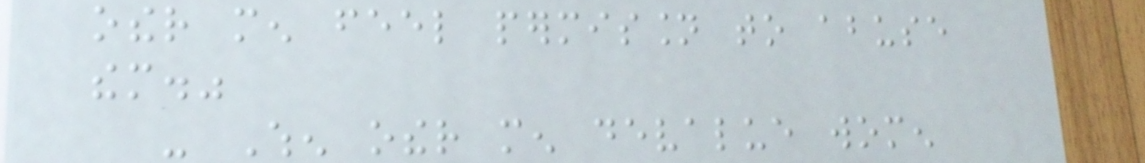other men feel permission to abuse
them."
- When other men devalue women
